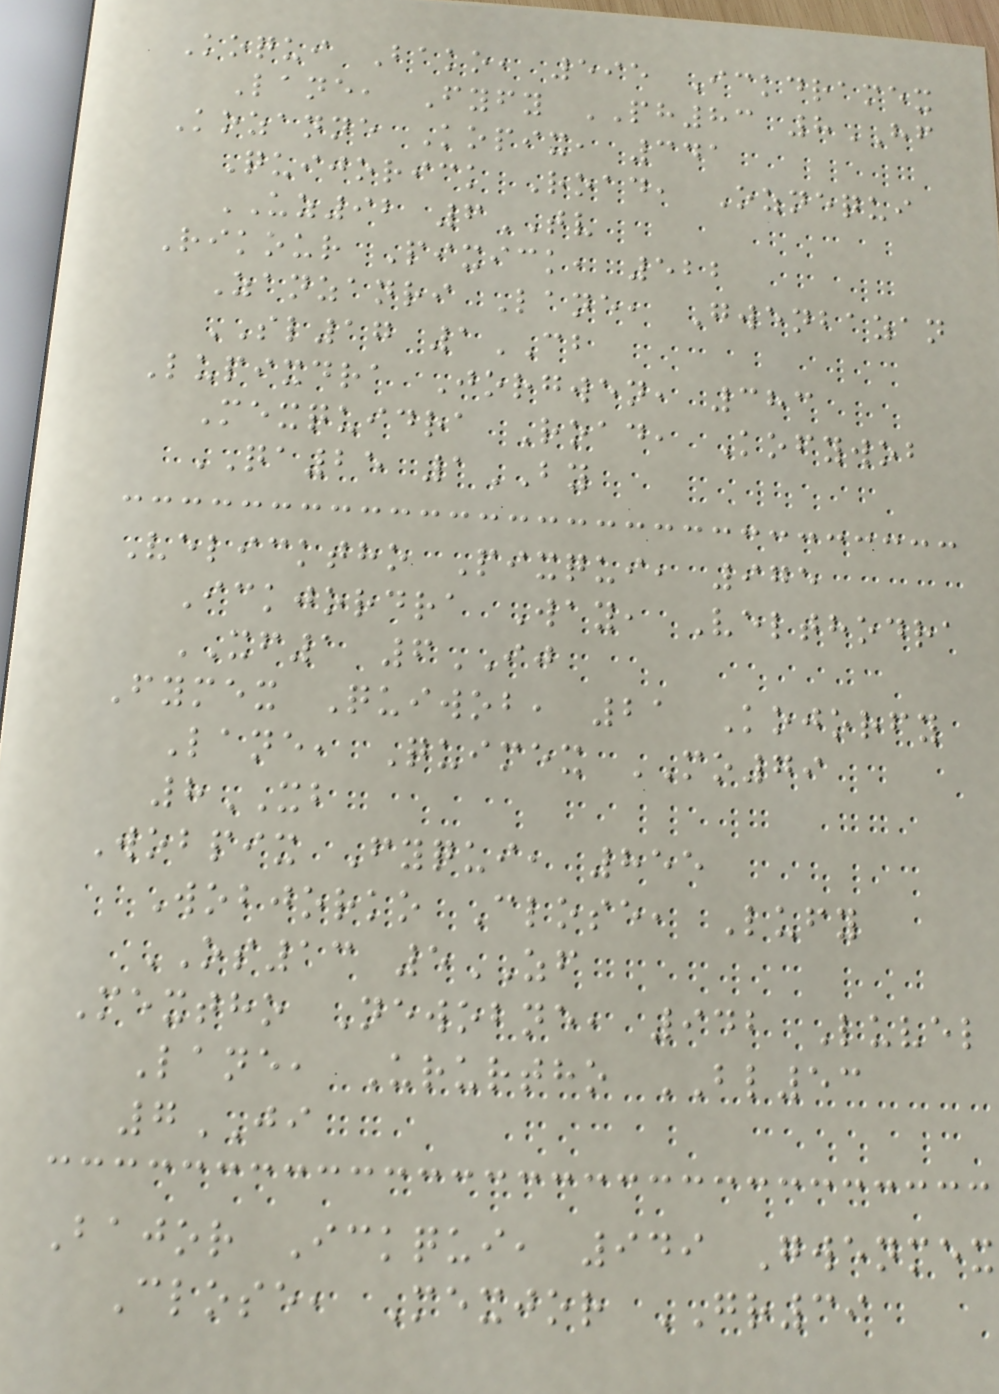Koqui Bako, 595 Ickdramex
Lane, Fyfy PH83 8HF
Kozanne Kopix, 341
Quijorick Road, Oznequi
UZ92 6TV
Rikour Pixick, 522
Zanzanri Lane, Gwenbazan
SL17 1CB
Lupixdra Jorgwen, 383
Mexquidra Road, Kofywob
QA25 1BY
Velicktho Pixqui, 975
Ickjordra Way, Velthodra
XF1 6IJ
Fymex Quiwob, 21 Kojorfy
Lane, Quimex MO79
8XB
Wobpix Fyqui, 855
Wobjorko Close, Lufy
OS13 5ZF
Mextho Newobne, 942 Luvel
Lane, Ururtho BL53
7JI
Bajor Ickqui, 949 Gwenmex
Close, Mexjor GR39
